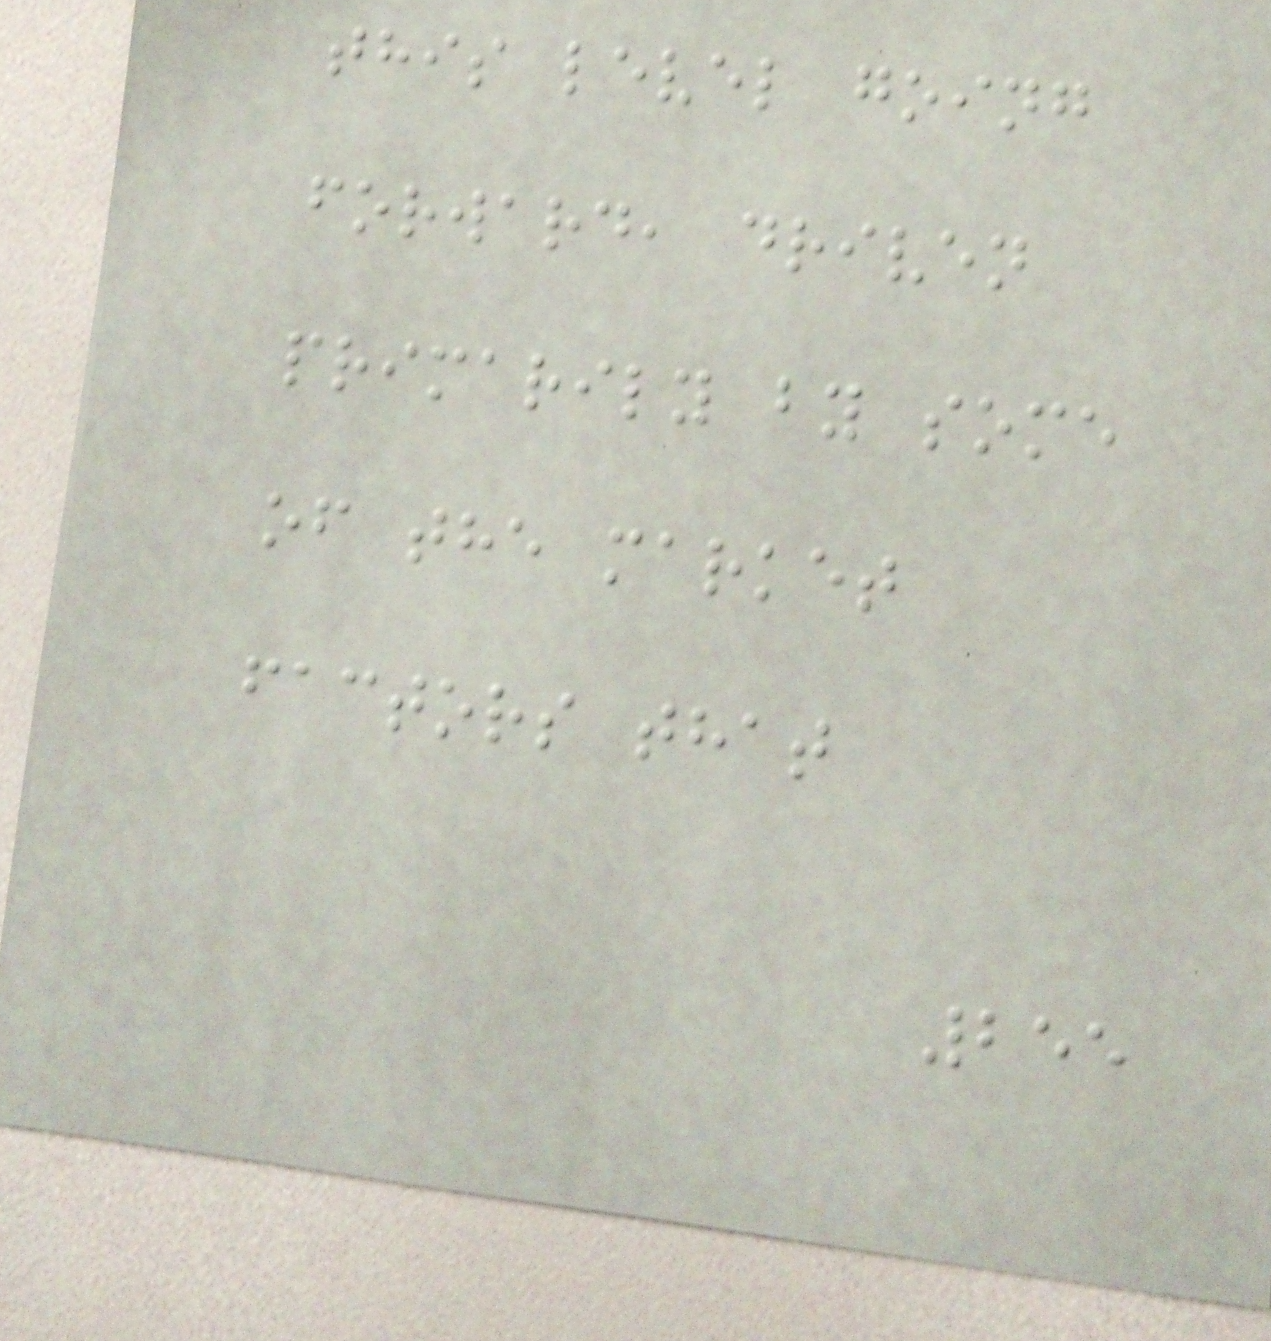this level going
forward, driven
primarily by some
of the market
factors that
255
